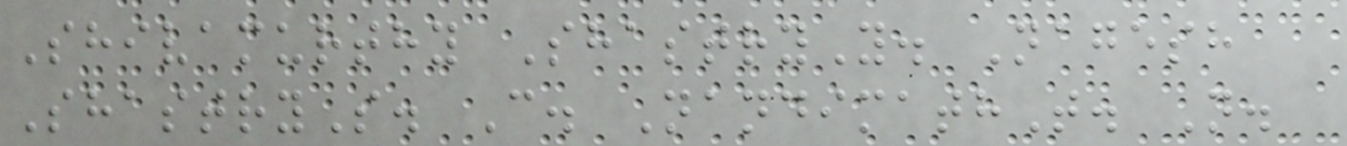Shivamurthy ShastryY. Nagesh
ShastryS. C. NandimathT. N.
